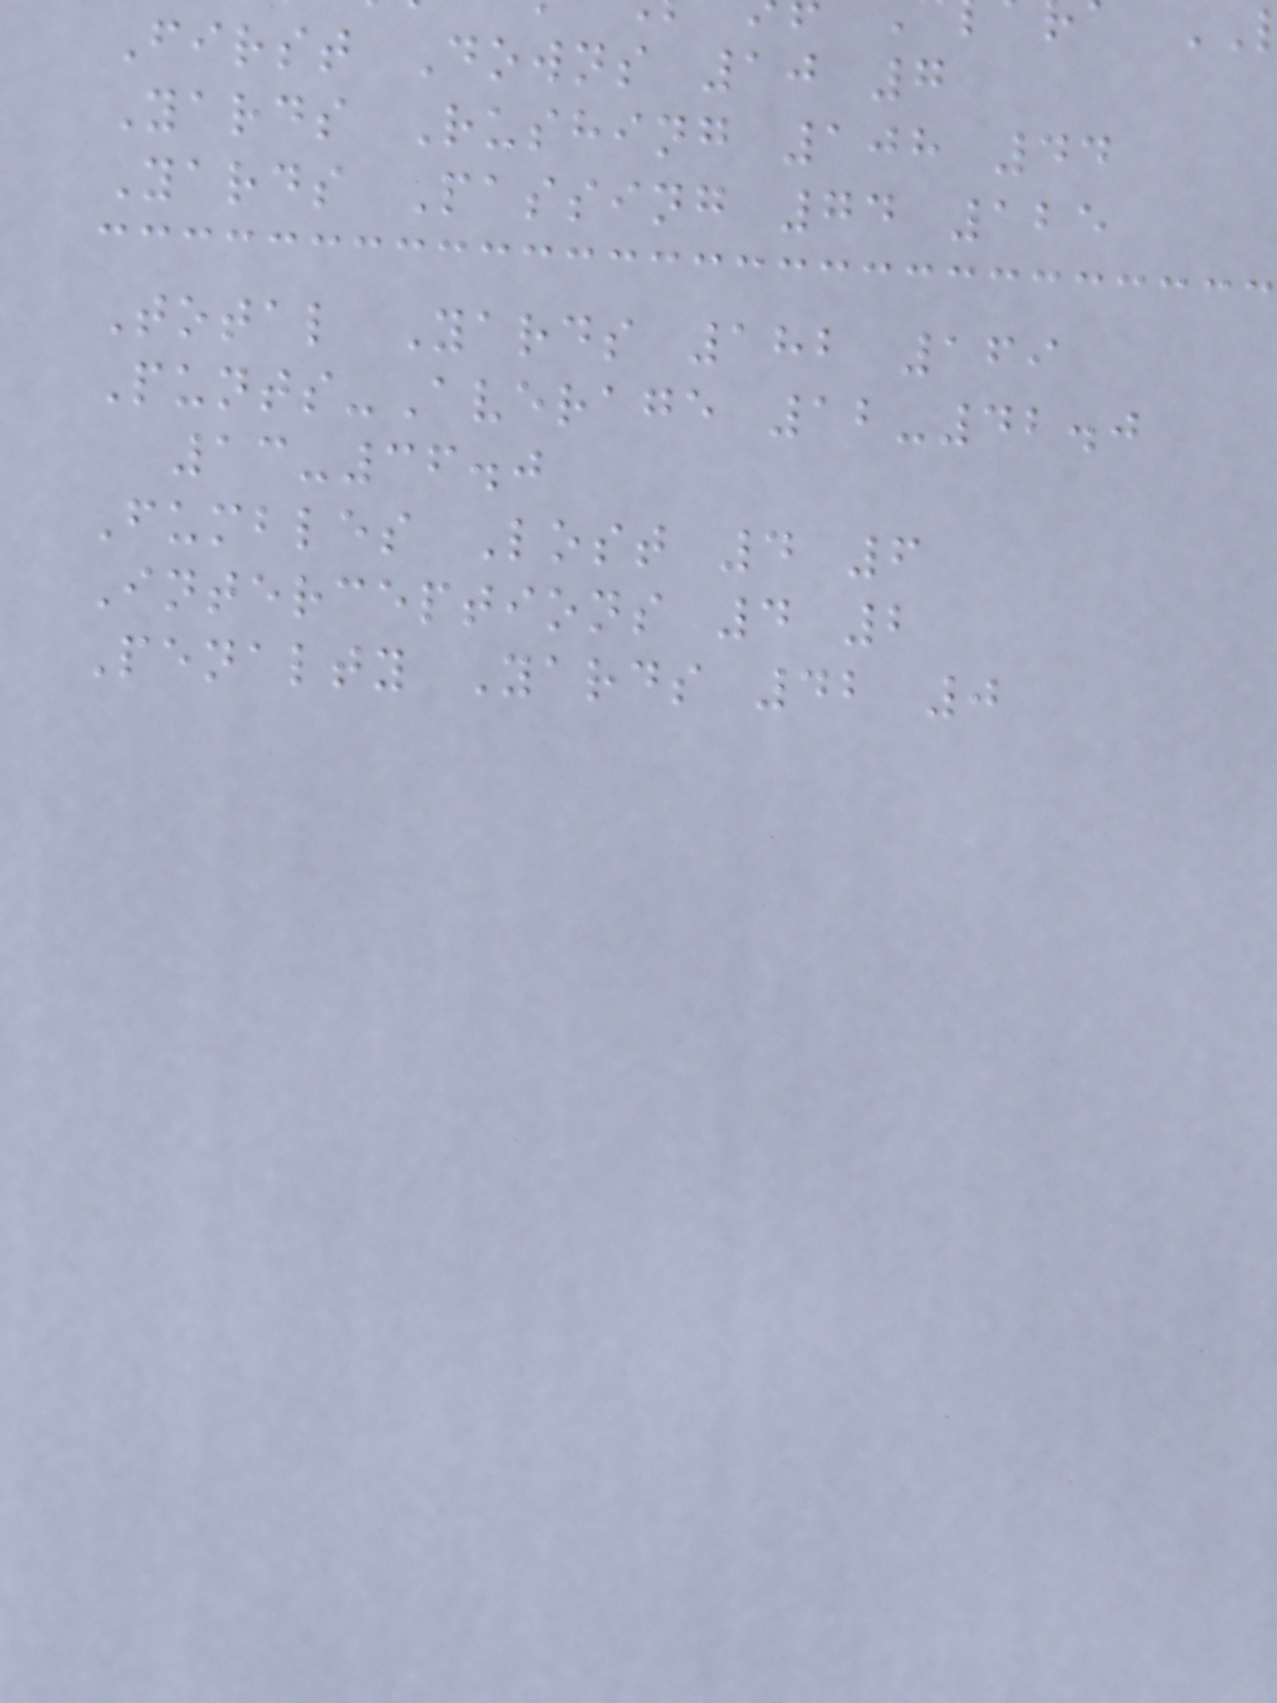First Downs 10 7
Yards Rushing 108 44
Yards Passing 74 125
Total Yards 182 169
Punts-Average 12-42.0
13-36.0
Fumbles Lost 4 6
Interceptions 4 2
Penalty Yards 42 0
